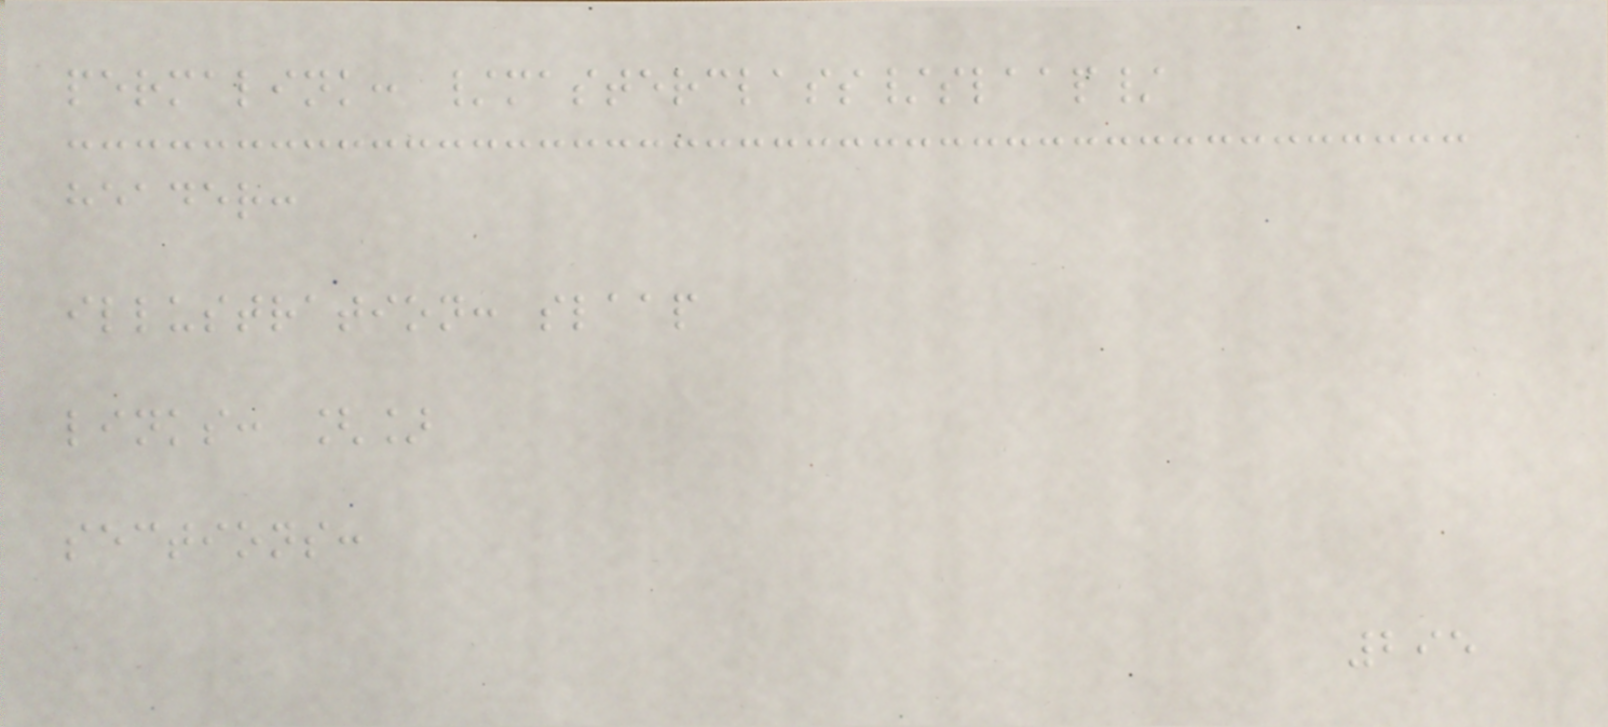permalink: /masterclass/slaap/
header:
illustration: slaap
links: []
sections:
295
